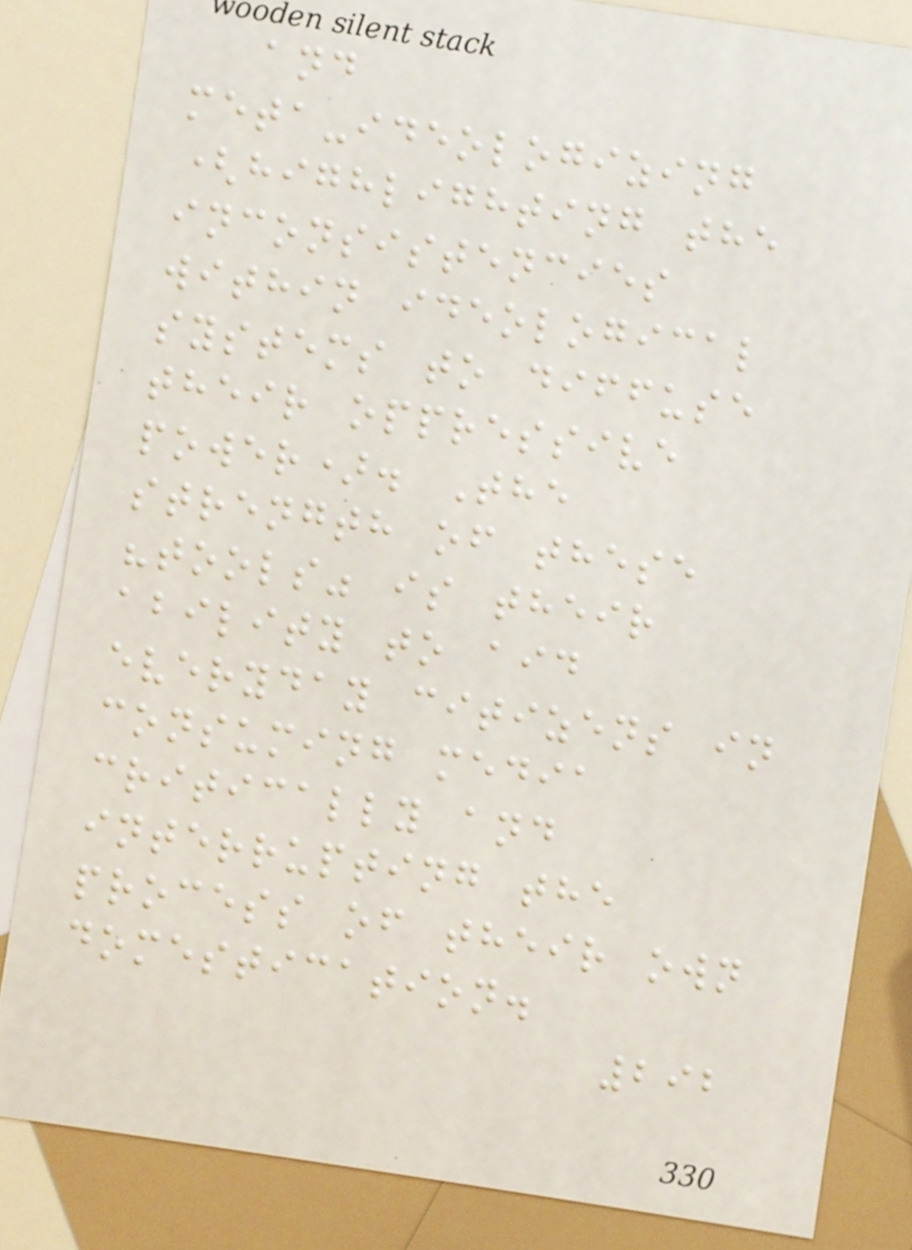and
meta-ideologizing
(highlighting the
inconsistencies
within ideological
systems to diffuse
their oppressive
power). The
strength of these
"tools" is their
ability to aid
everyday citizens in
consuming media
critically and
interrupting the
process of their own
domestication.
292
